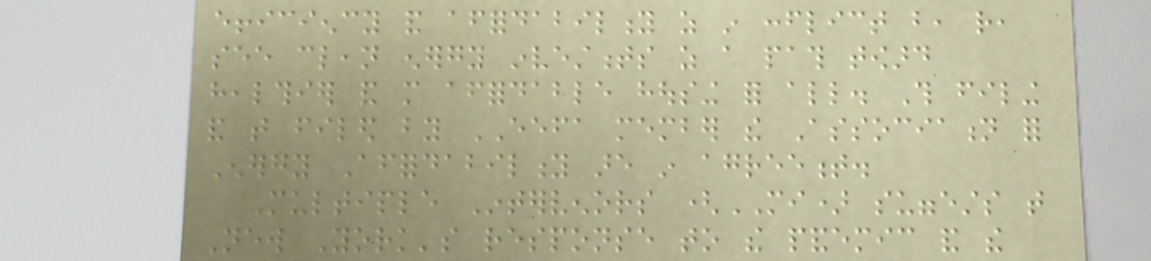efficiency and affordability as in conflict but, rather,
see clean energy investments as a path toward
healthier and more affordable housing for all. This filing
and that filed by EEFA member the Association for
Energy Affordability are in agreement.
Multiple Intervenors (MI) suggests that
New York's response to the pandemic and the
